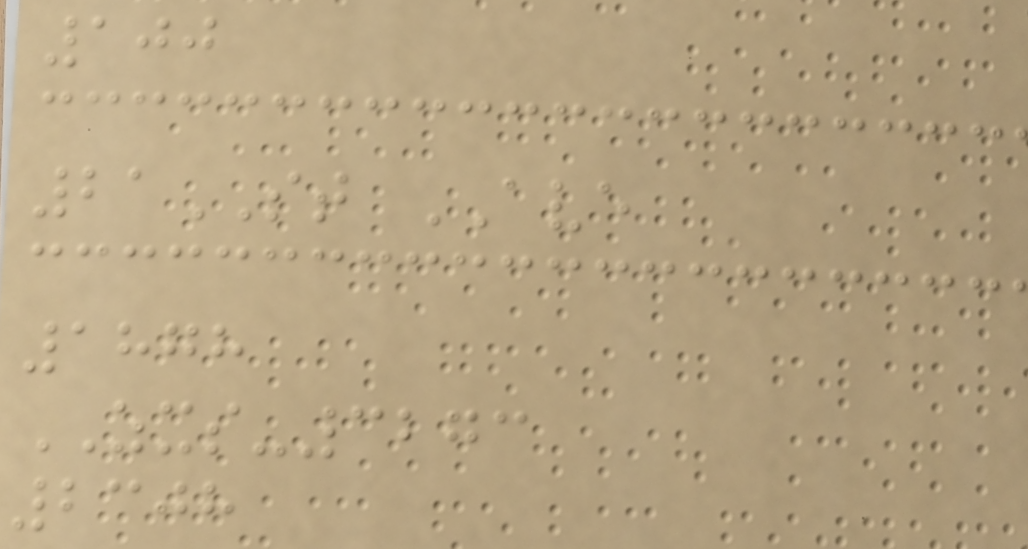100
21ST AVE
1878
ZXS-3273
2308
